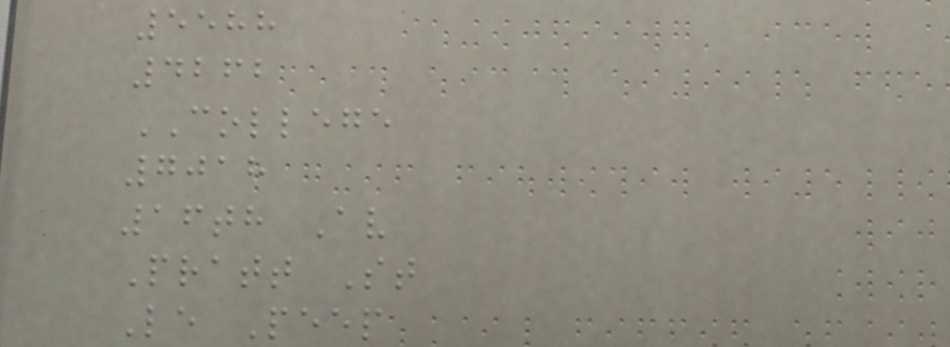5588
4262
COLLEGE
7018
16th Av
Pratt St
Le Peep
